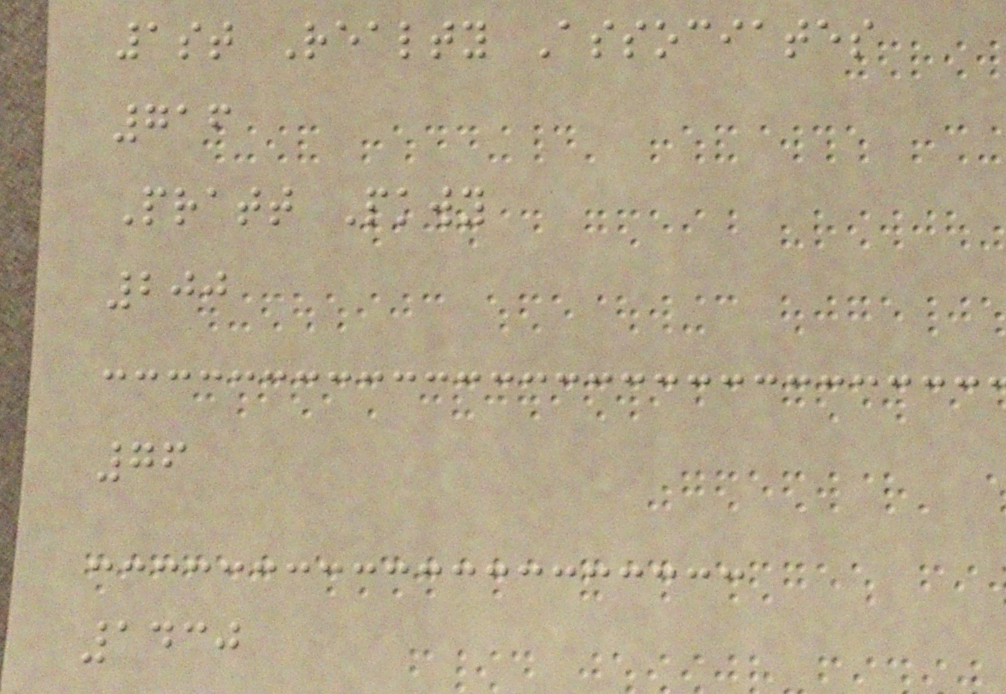1st Realty Associates
716
Pratt Pkwy
200
76
1430
